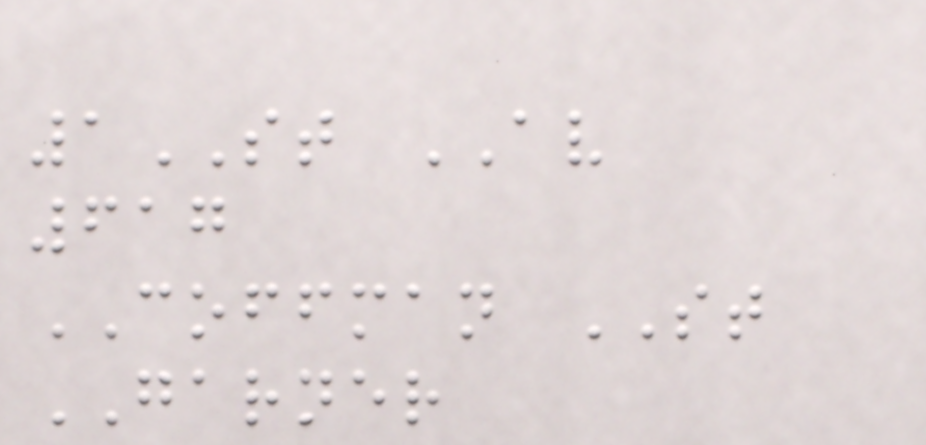1ST AV
617
COFFMAN ST
GARNER
